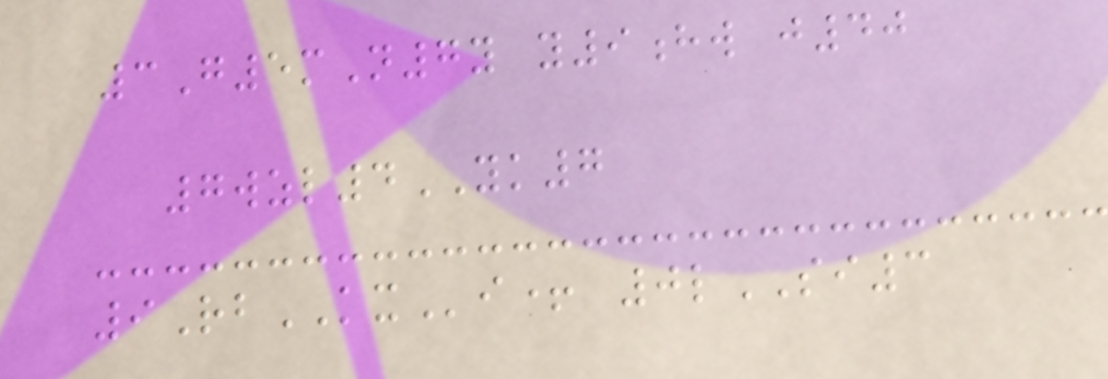3G5mN7y y9hw j40
7wzl4YK7
9RbKXi+ 0lSI3
